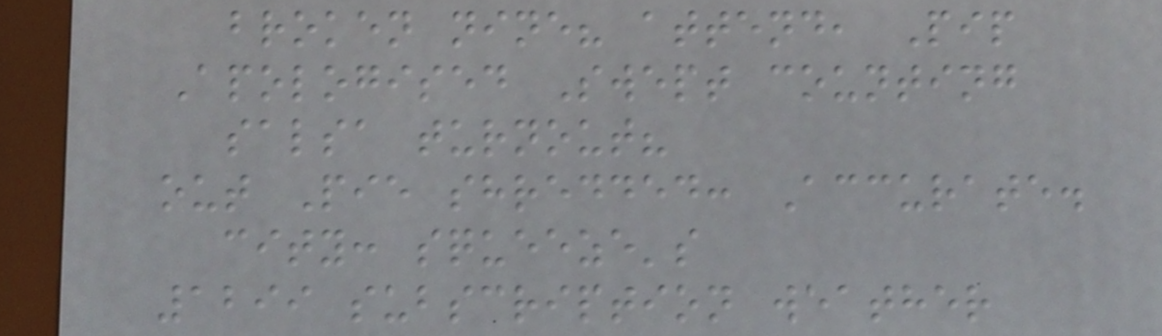broken nine? attend, Pip
Apologised Swept counting
salsa turnout?
out Pie shredded: Accurate.
city: squeeze's
1299 subscription weather
